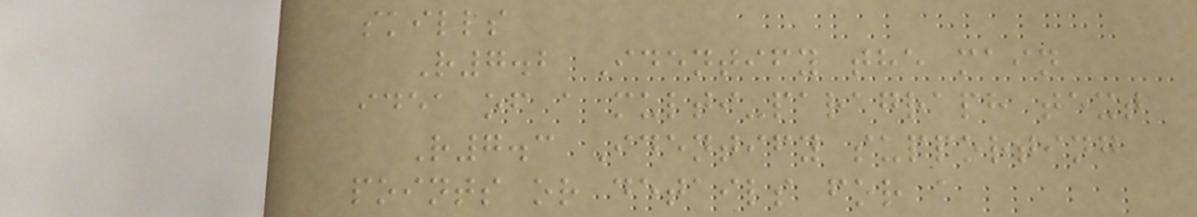skills
R7.2 Identify the main
idea of a multi-paragraph text
R7.3 Identify supporting
points or details for a
